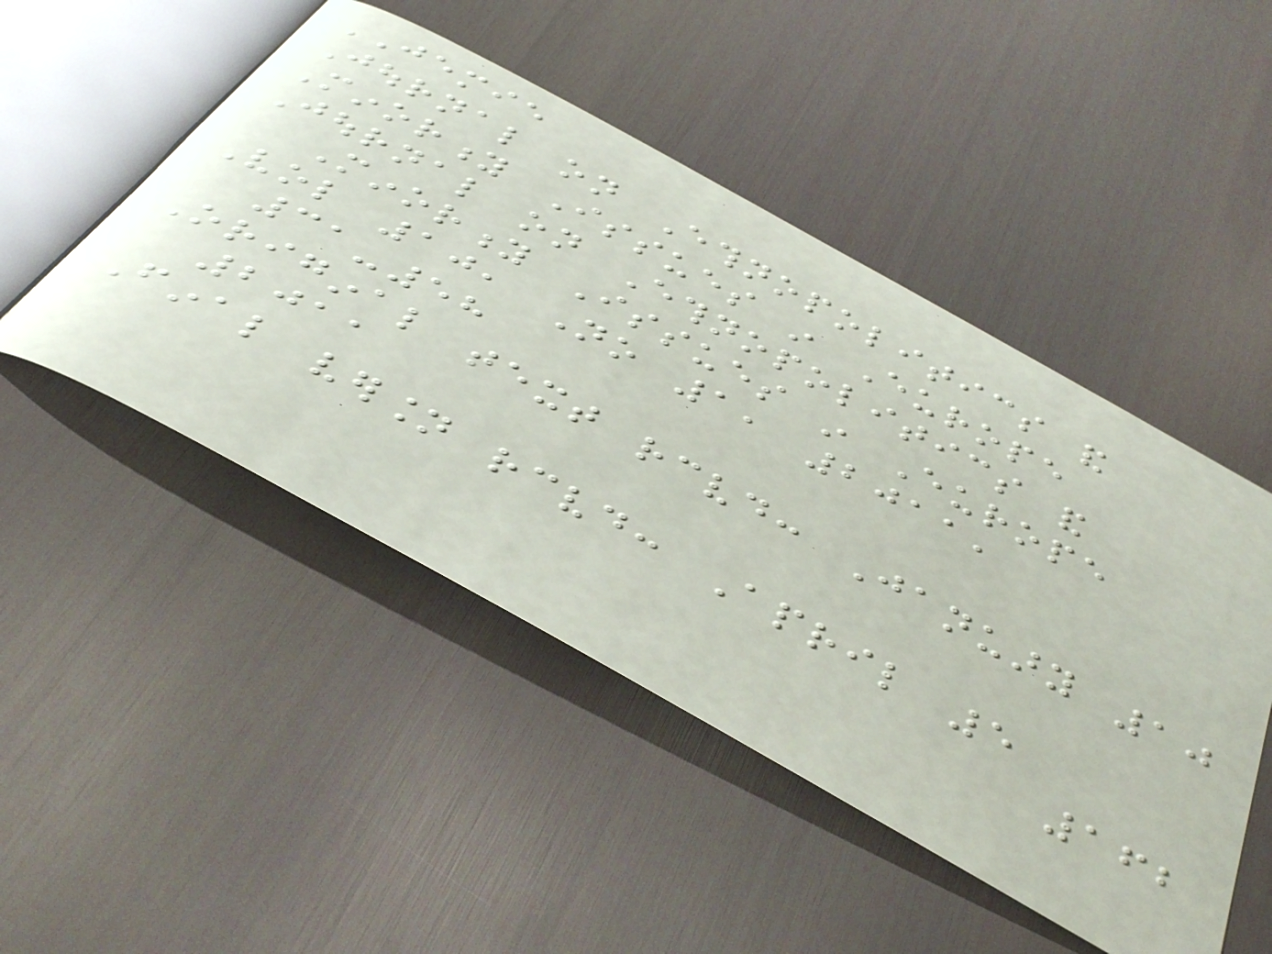JEMIE
Journal on Ethnopolitics and
Minority Issues in Europe
Journal on Ethnopolitics and
Minority Issues in Europe
Vol 10, No 1, 2011,
31-58
Original text received: January 10
2011
Final version received: April 5
162
